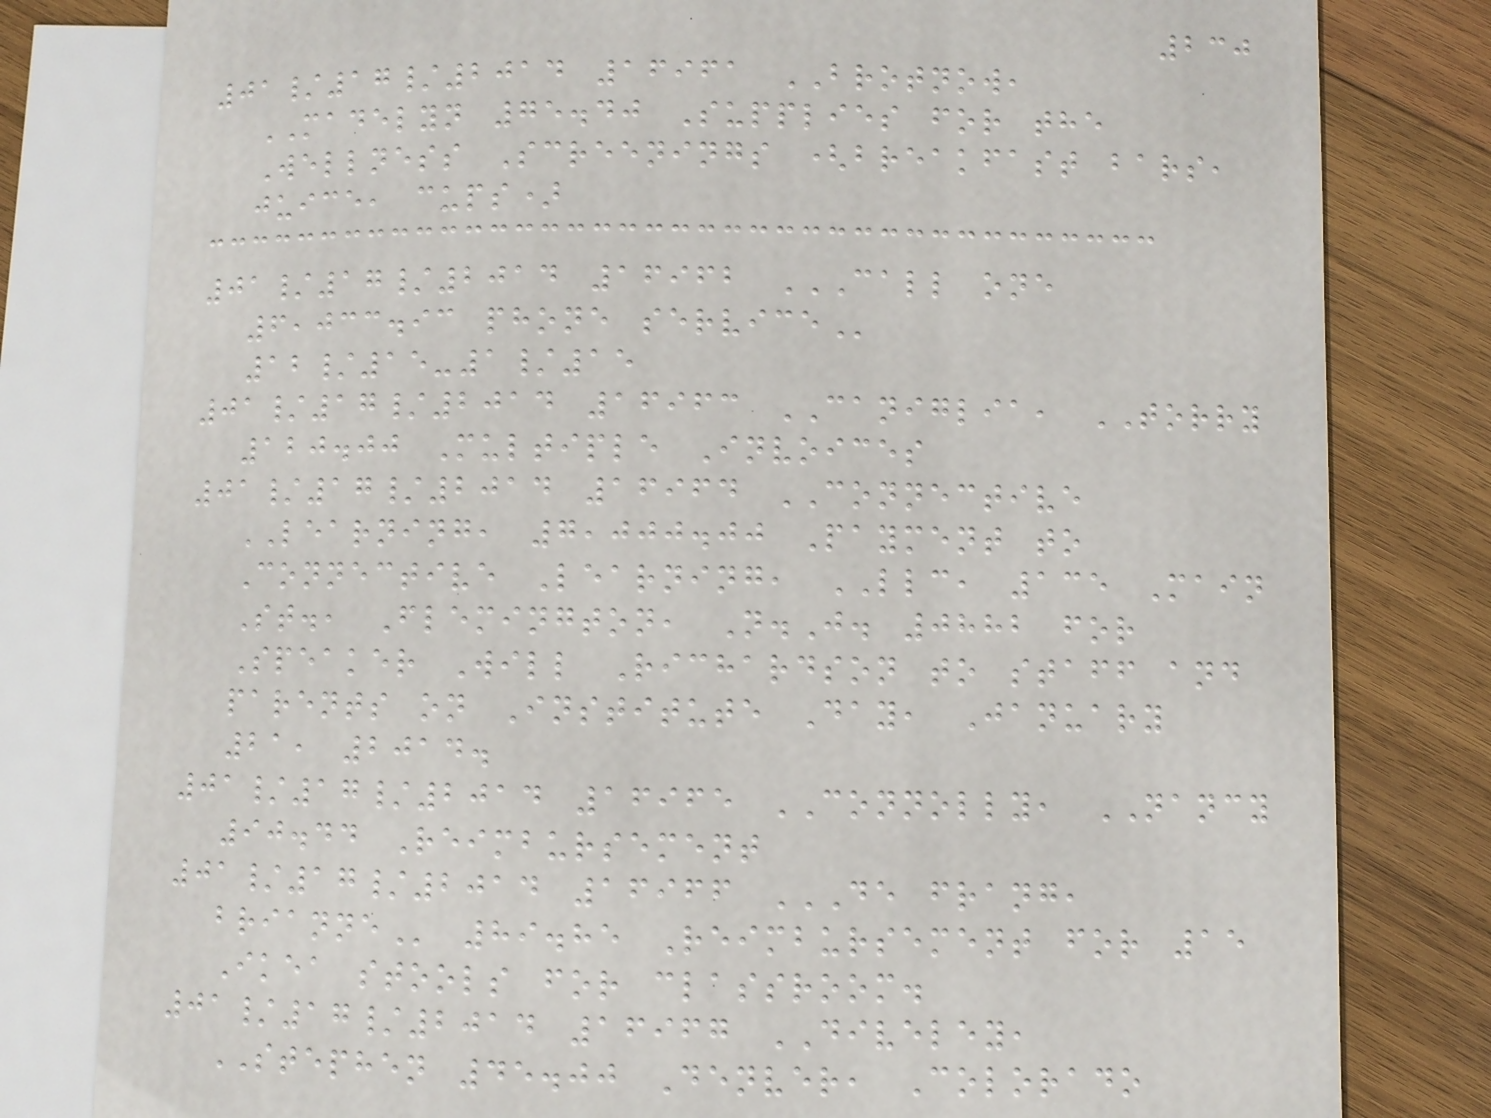230
01/17/2014 16961 BROTNOW,
MADELYN 75.40 Supplies for the
Wellness Screenings (breakfast bars,
juice, cups)
01/17/2014 16962 CALL ONE
6,033.93 PHONE SERVICE
12/15-1/15
01/17/2014 16963 CANIGLIA, TORRY
120.00 Multiple Invoices
01/17/2014 16964 CONNECTIVE
LEARNING, 7,000.00 Payment to
Connective Learning, LLC, 135 Main
St., Flemington, N.J. 0882 for
Speaker Will Richardson to staff and
parents on Institute Day, January
21, 2014.
01/17/2014 16965 CONNOLLY, NANCY
90.44 Reimbursement
01/17/2014 16966 DE FRANG,
BRIANNE 89.85 Reimbursement for 15
Ikea stools for classroom.
01/17/2014 16967 DIVELEY,
STEPHEN 45.00 Denver, Colorado
